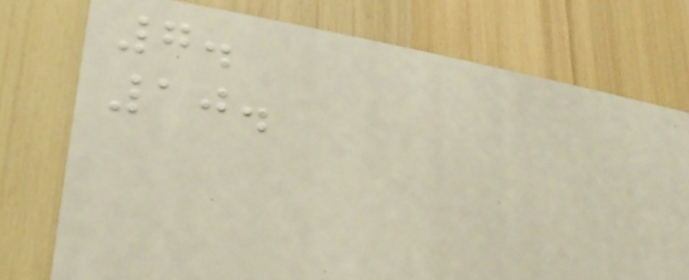7.
10.
